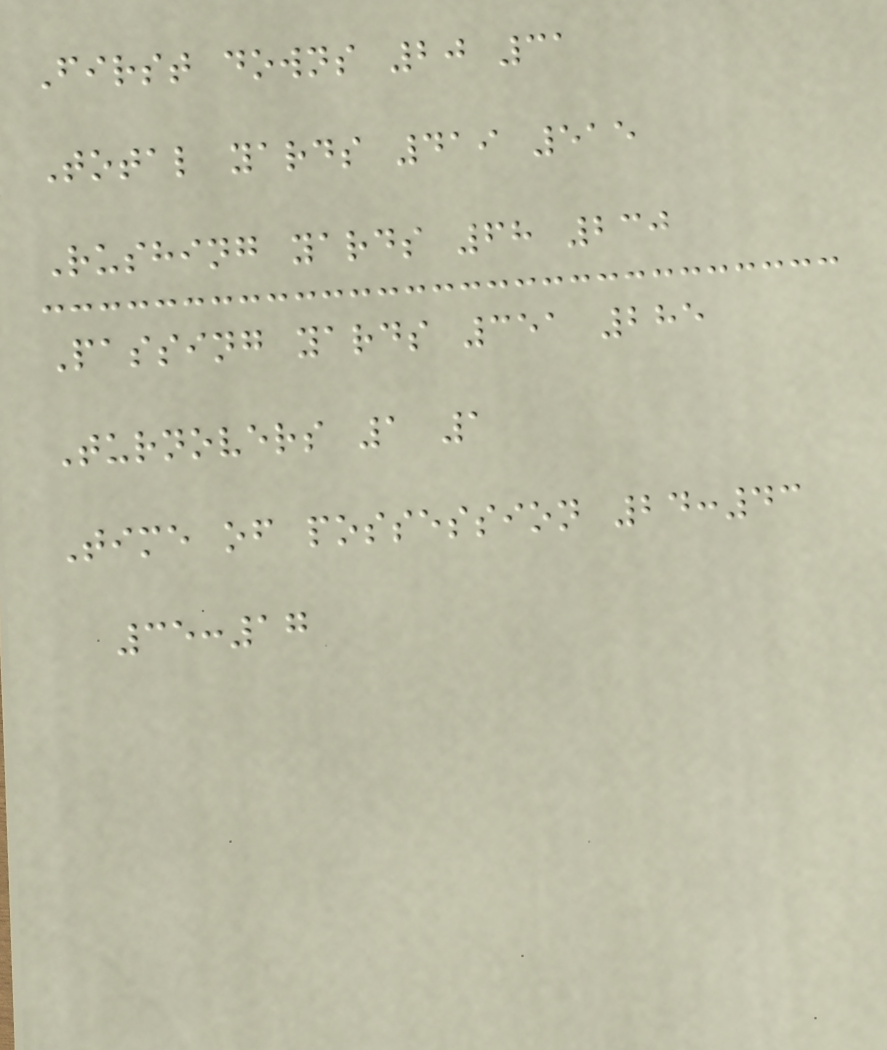First downs 20 31
Total yards 419 515
Rushing yards 68 230
Passing yards 351 285
Turnovers 1 1
Time of possession 24:43
35:17
